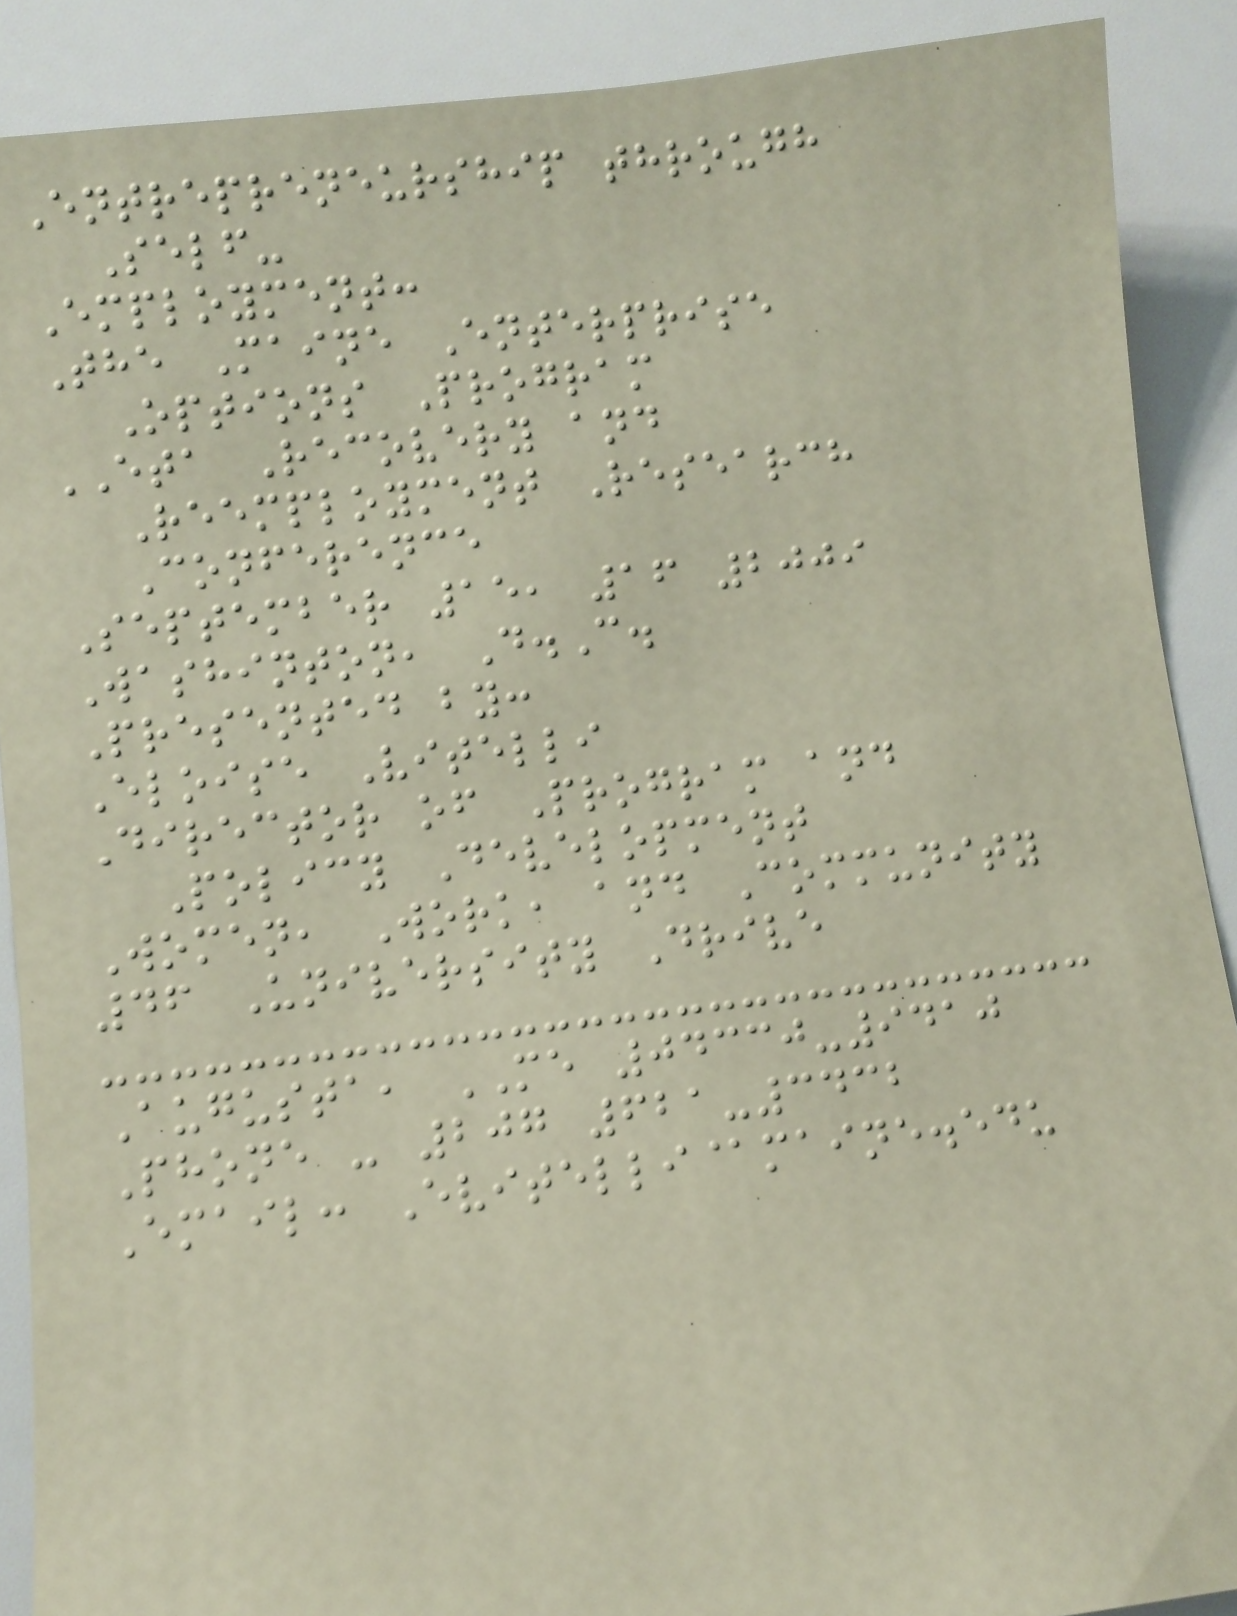Entrepreneurship through
Self-
Employment:
The Maine Enterprise
Options Program
ETA Recovery and
Reemployment Research
Conference
September 15, 16 2009
Washinton, D.C.
Presented by:
Eloise Vitelli
Director of Program and
Policy Development
Women, Work, and Community
46 University Drive
Augusta, ME 04330-9410
Phone - 207 621-3432
Email: Evitelli@maine.edu
